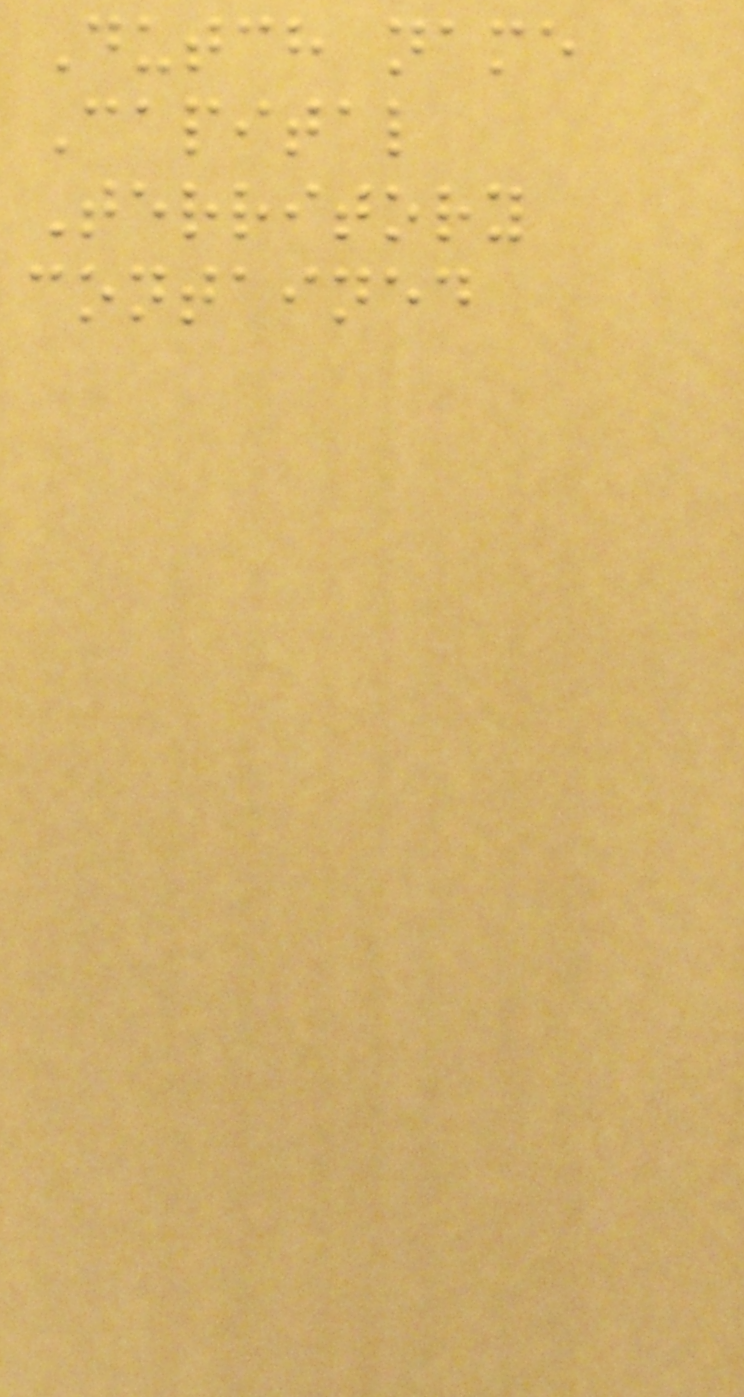Dutch name
Capital
Territory
contained
